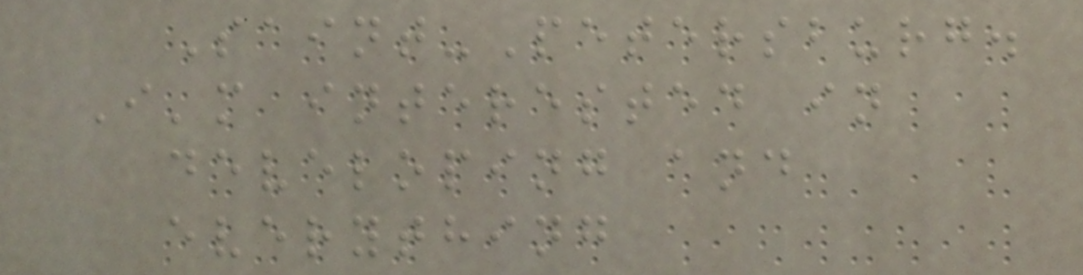Saint-Petersburg.
I'm interested in
developing and
everything
